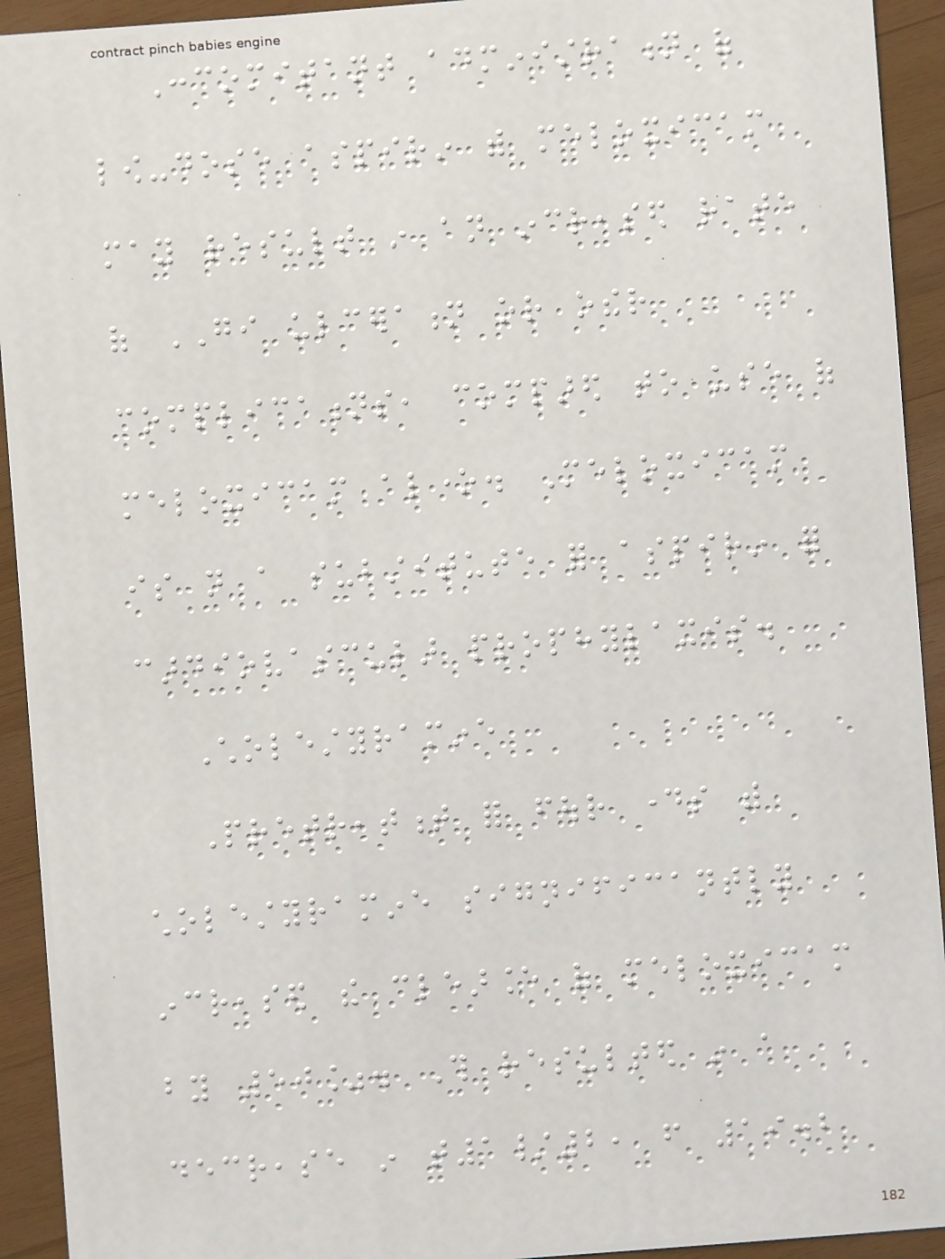Concomitant administration of
low-dose aspirin with meloxicam
may result in an increased rate
of GI ulceration or other
complications, compared to use of
meloxicam alone. Meloxicam
is not a substitute for aspirin for
cardiovascular prophylaxis.
Cholestyramine
Pretreatment for four days with
cholestyramine significantly
increased the clearance of meloxicam
by 50%. This resulted in a
decrease in t1/2, from 19.2
